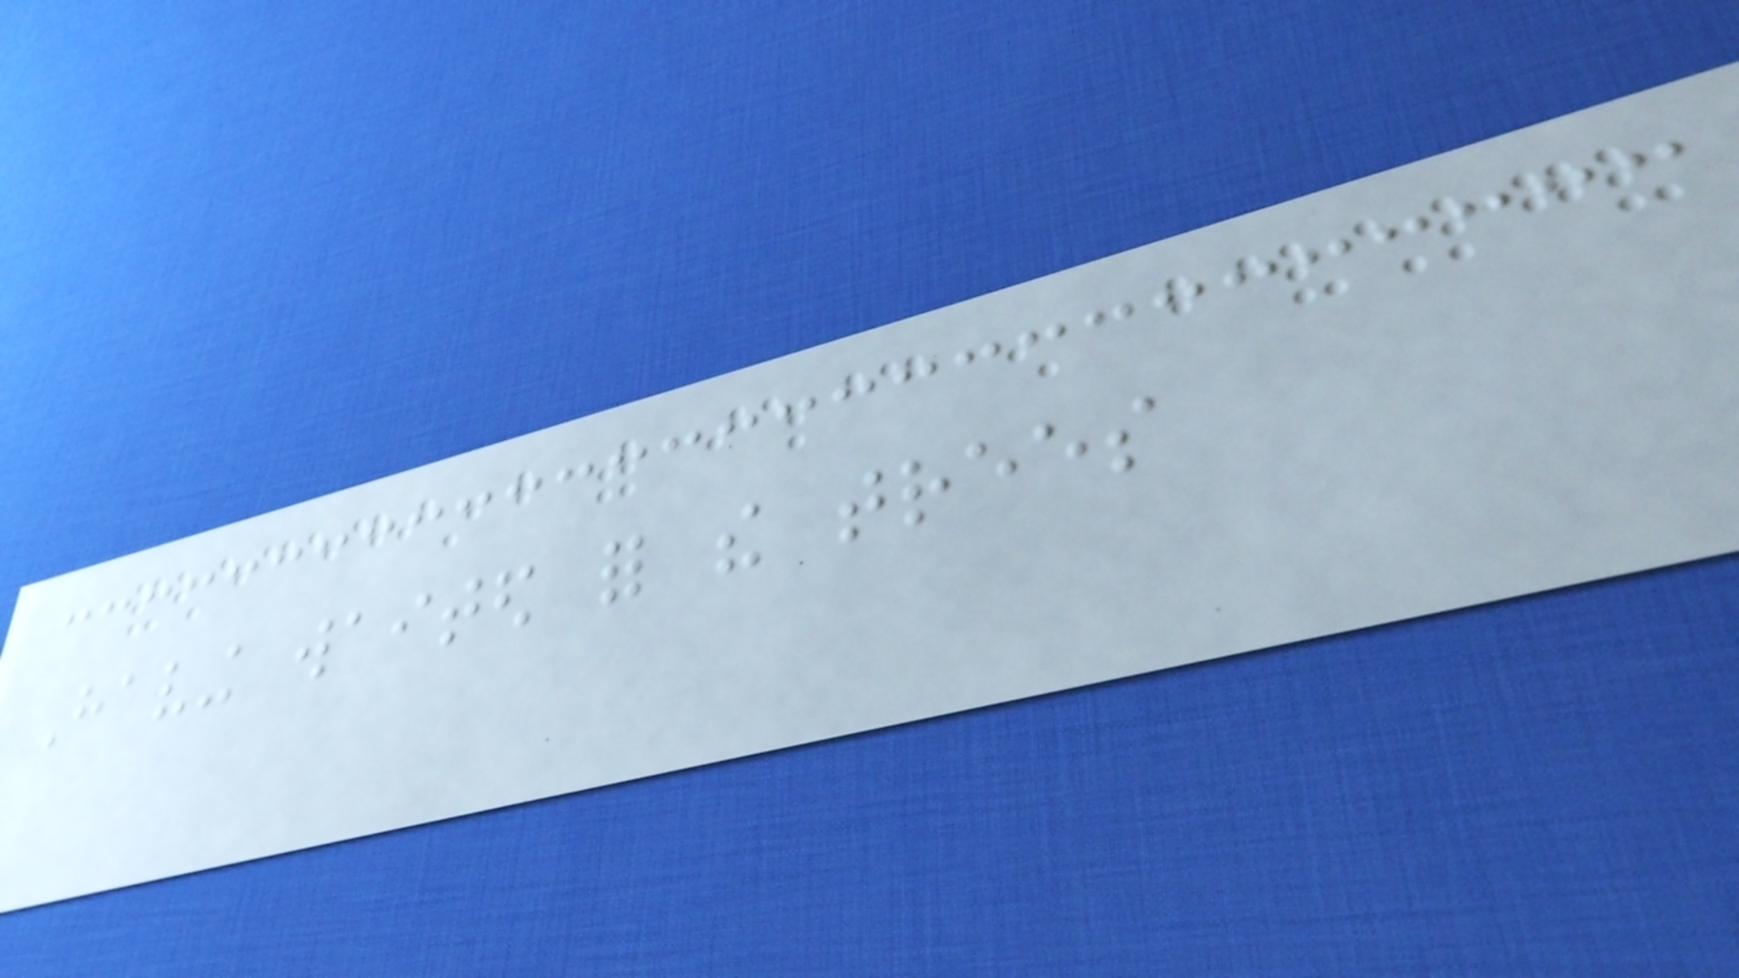Having waited for the trees
